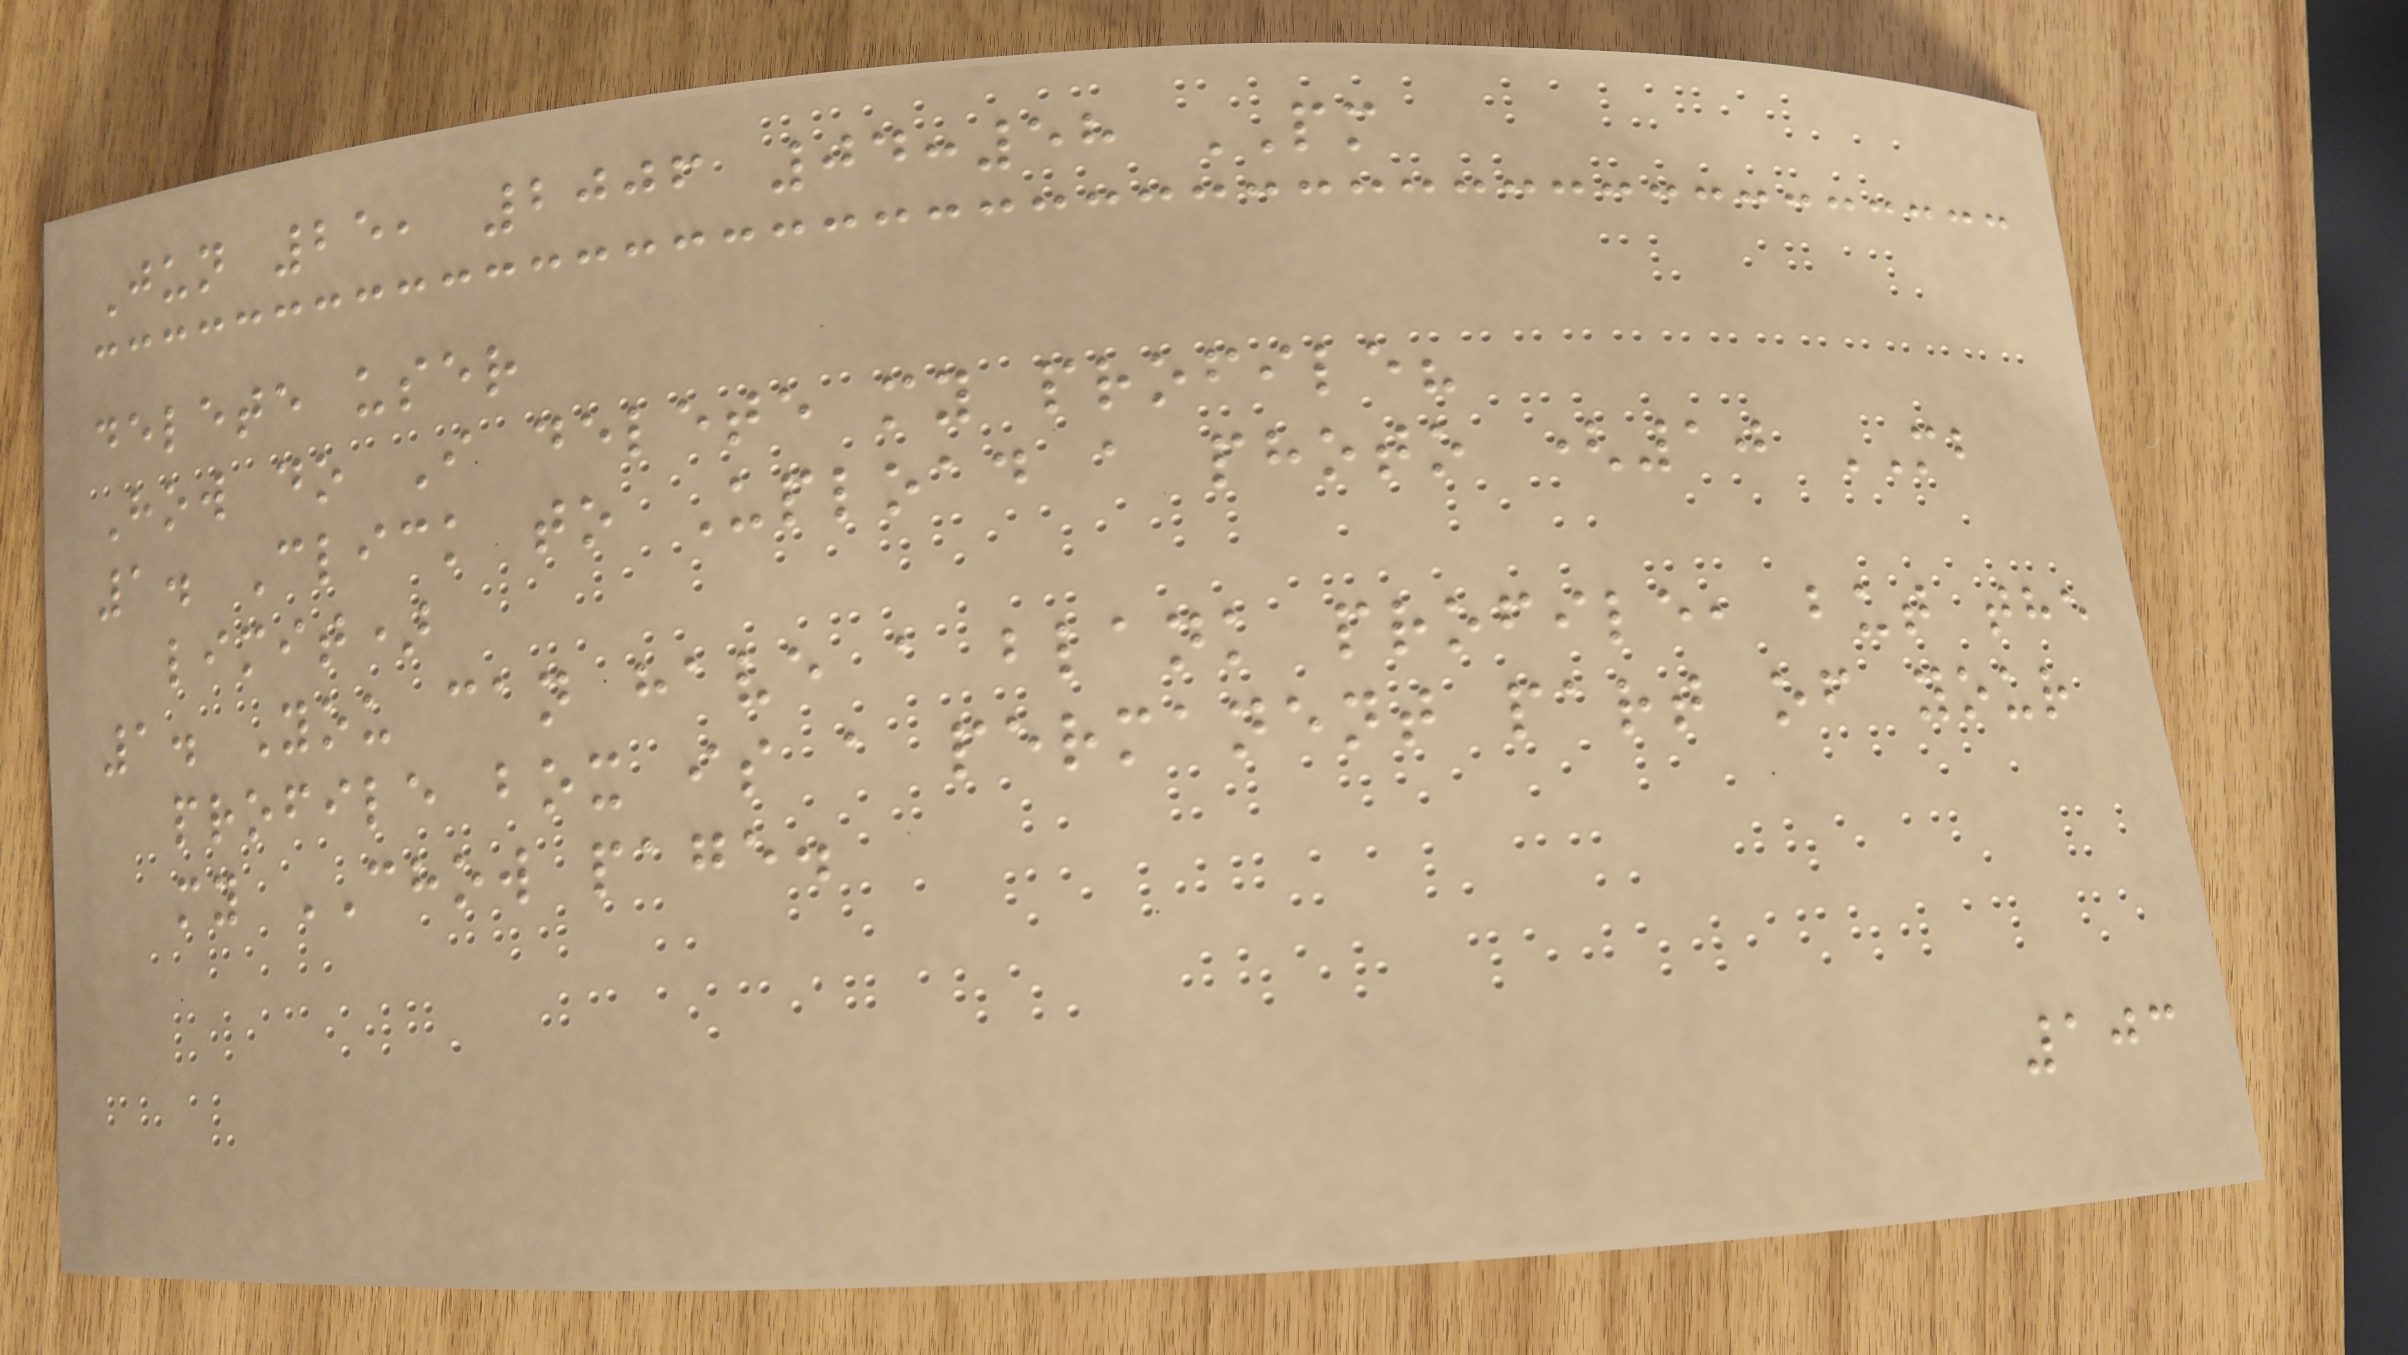Jun 25, 2006 04:58 PM
delete user
How do I delete my profile?
1. Click to Upload a photo (10 MB
limit)
1. You can have a blank profile, but the
profile box is a permanent part of your
my CHOW page.
103
